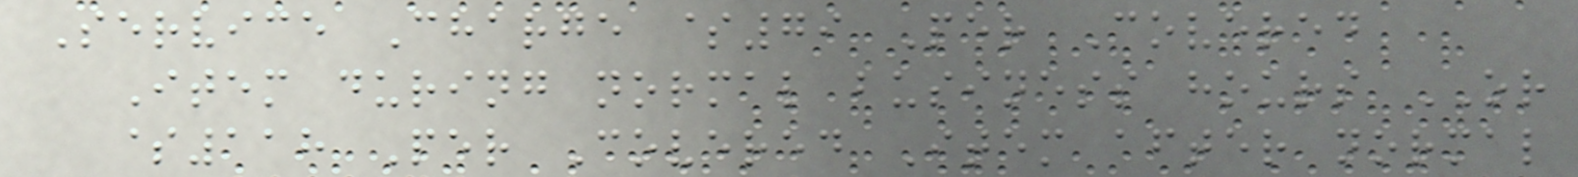Service Charge $79 Per Covered
Item during normal business hours OR
$118 Per Covered Item after normal
